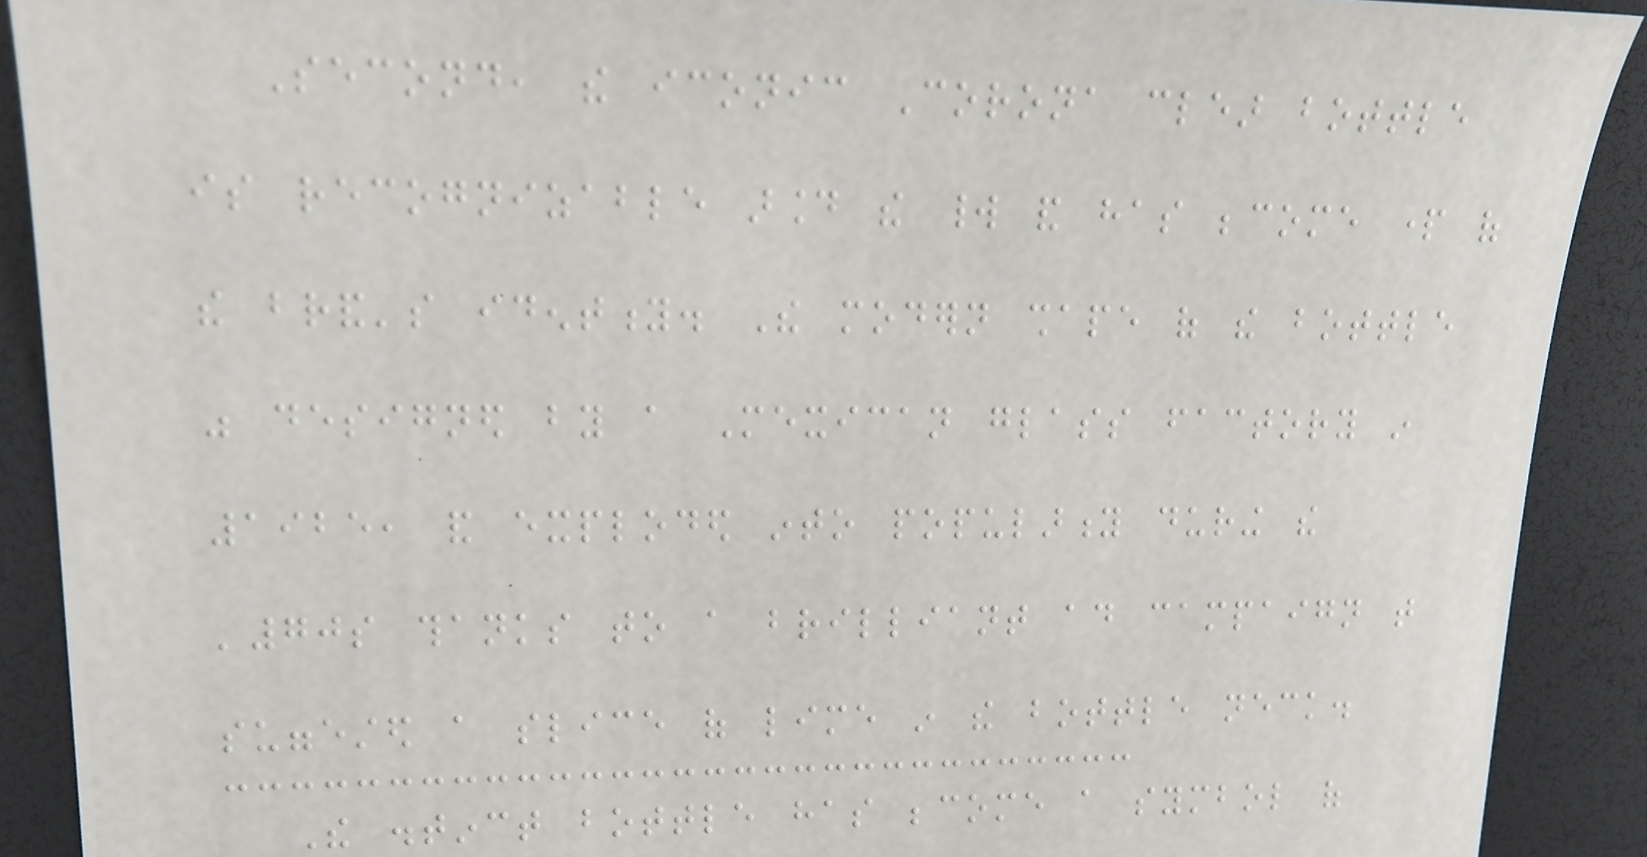Second, the iconic Corona clear bottle
is recognizable around the world and has become part of
the brand's identity. The modern shape of the bottle
was designed by a Mexican glass factory in
1925, and exploded into popularity during the
'70s thanks to a brilliant ad campaign that
suggested a slice of lime in the bottle neck.
The distinct bottle has become a symbol of
